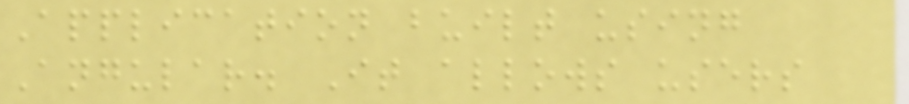Application built using
Angular. It allows users
